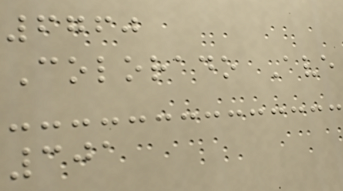6760
Colorado Ave
301
